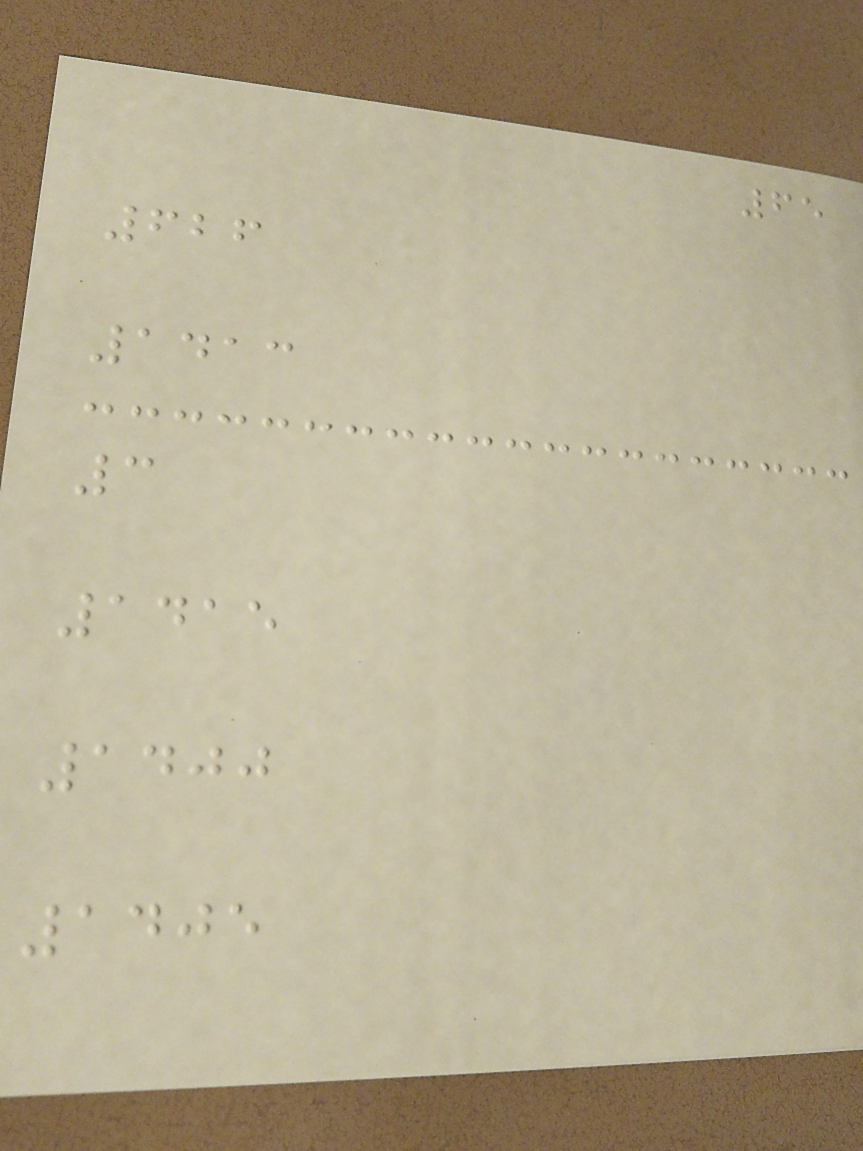65
626
1413
3
1415
1400
1405
